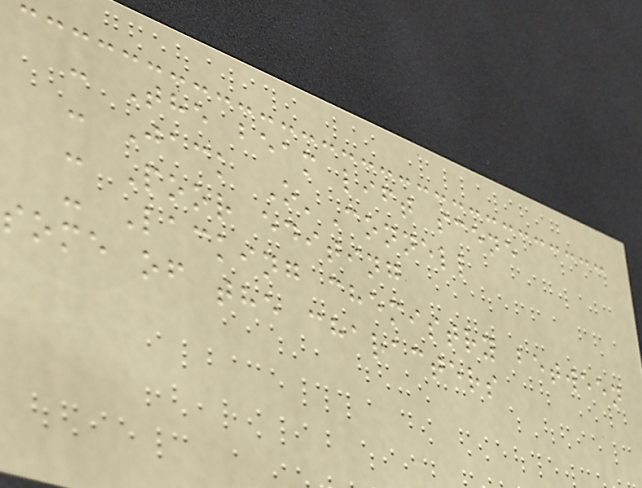- The beam lift scene
- Jack O'Connell
- Poor editing
- Lacking chemistry between
some of the characters
